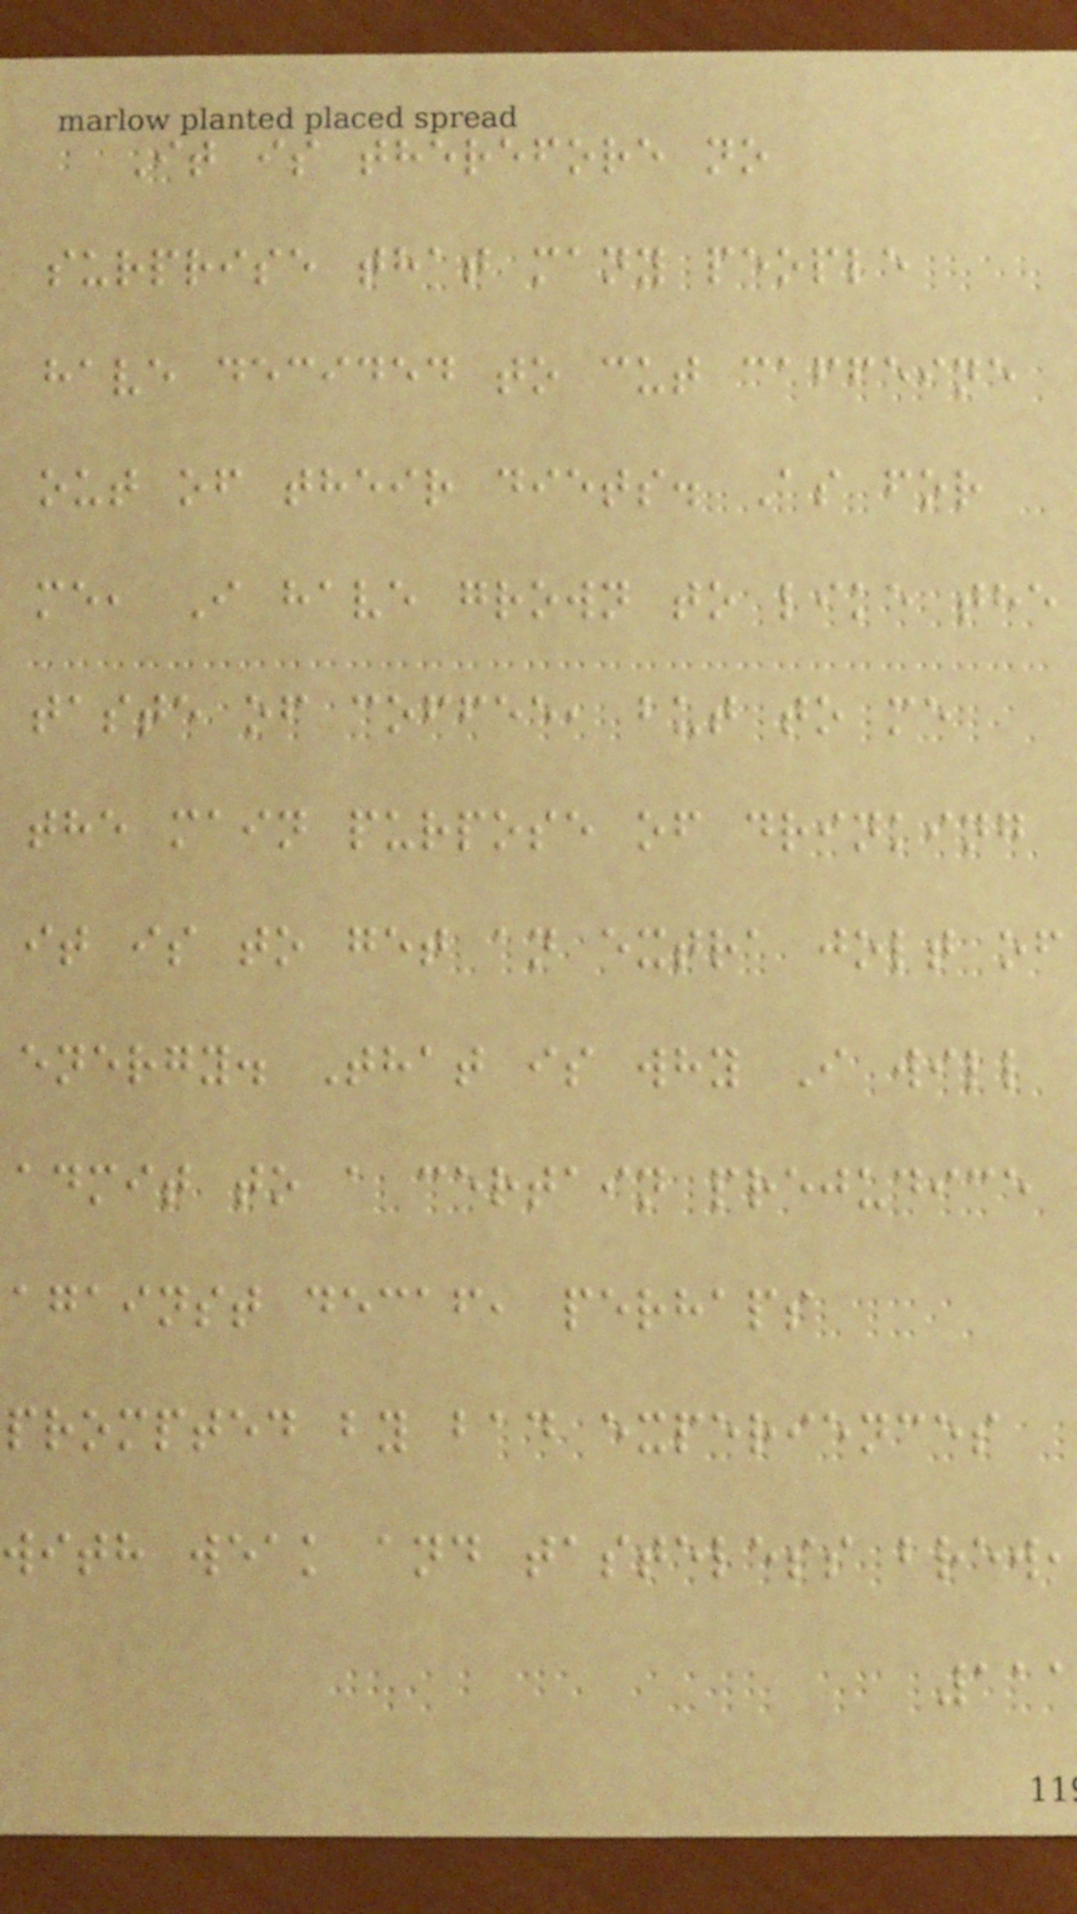It is therefore no
surprise that many people
have decided to cut caffeine
out of their diets. As for
me, I have grown to like the
taste of coffee, but to me
the main purpose of drinking
it is to get an extra jolt of
energy. That is why I will
admit to a certain prejudice
against decaf, perhaps
prompted by bad experiences
with weak and tasteless brew,
